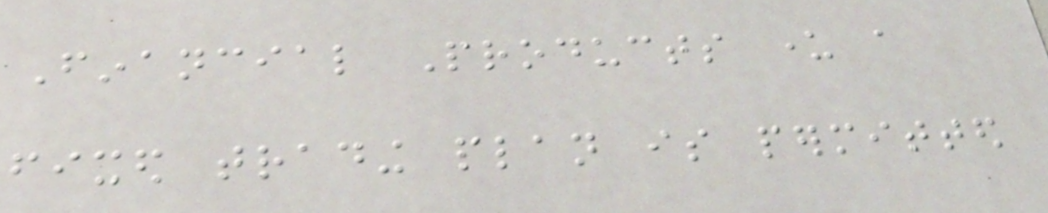Financial Products under a
fixed trading plan is permitted
